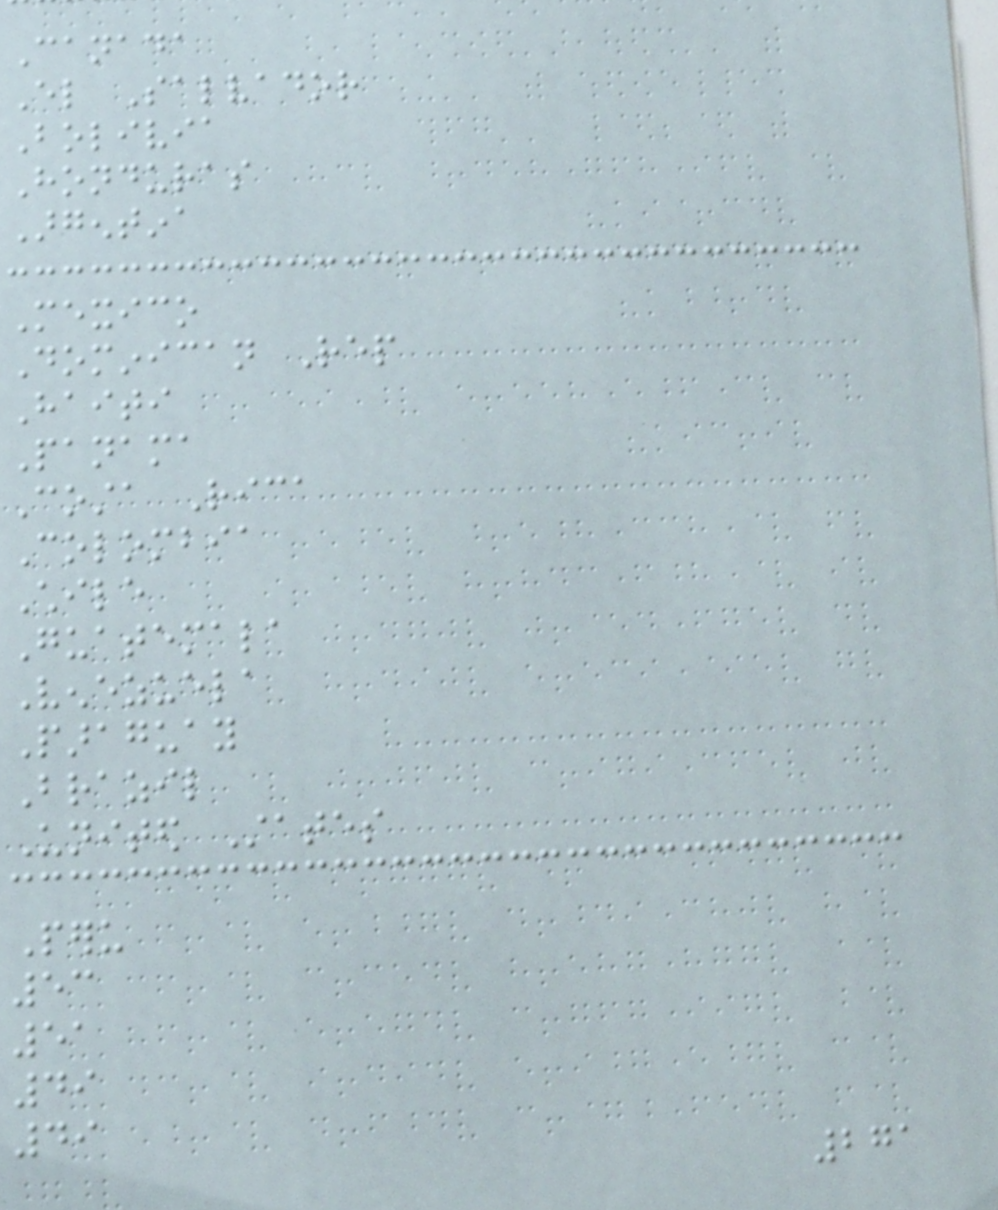Canada
El Salvador
Bolivia
Honduras
Argentina
Mexico
Dominican Rep
Haiti
Panama
Costa Rica
Colombia
Chile
Guatemala
Venezuela
Paraguay
Brazil
United States
Peru
53
51
49
49
271
